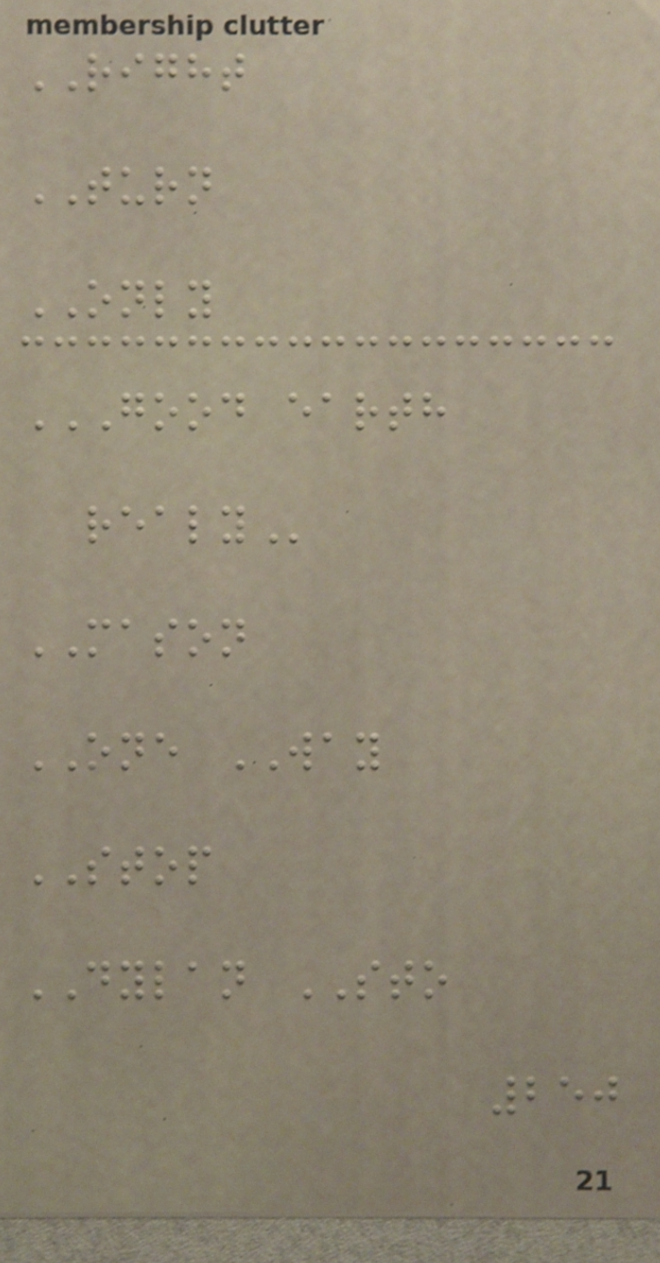RIGHT
TURN
ONLY
GOOD EARTH
REALY
MASON
ONE WAY
STOP
DYLAN STO
250
